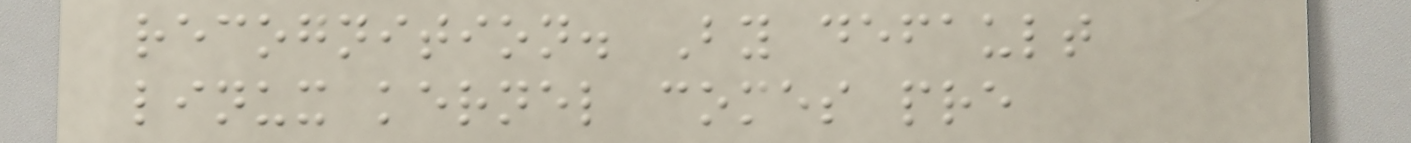recognition. By default
linux kernel comes pre
